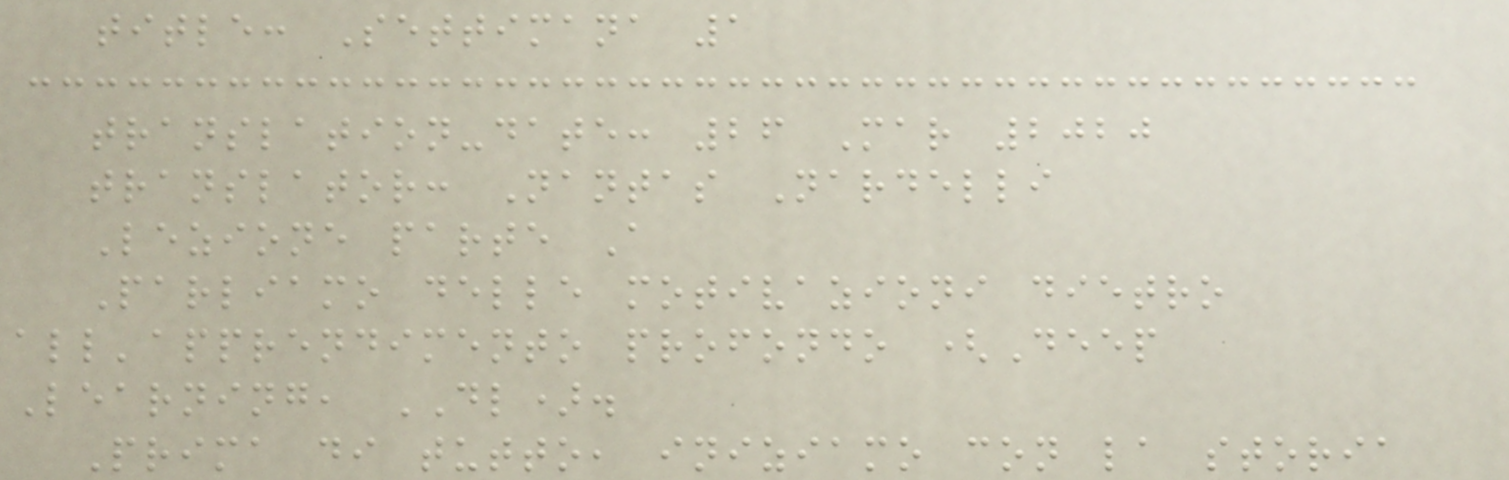title: Settimana 1
translation-date: 26 Mar 2020
translator: Nantas Nardelli
Lezione parte A
Parliamo delle motivazioni dietro
all'apprendimento profondo (Deep
Learning, DL).
Prima di tutto, iniziamo con la storia
